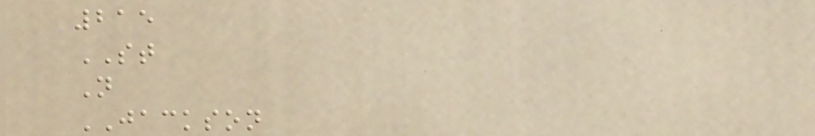215
ST
N
JACKSON
